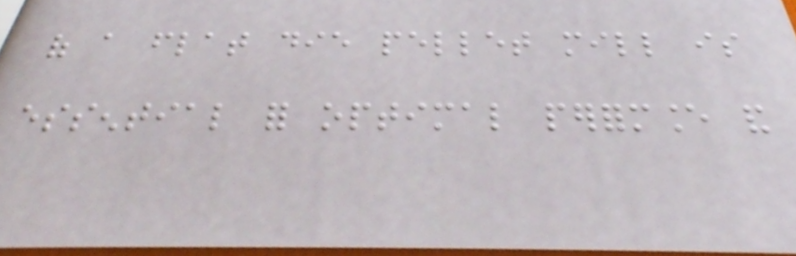of a flat die pellet mill is
essential for optimal performance and
